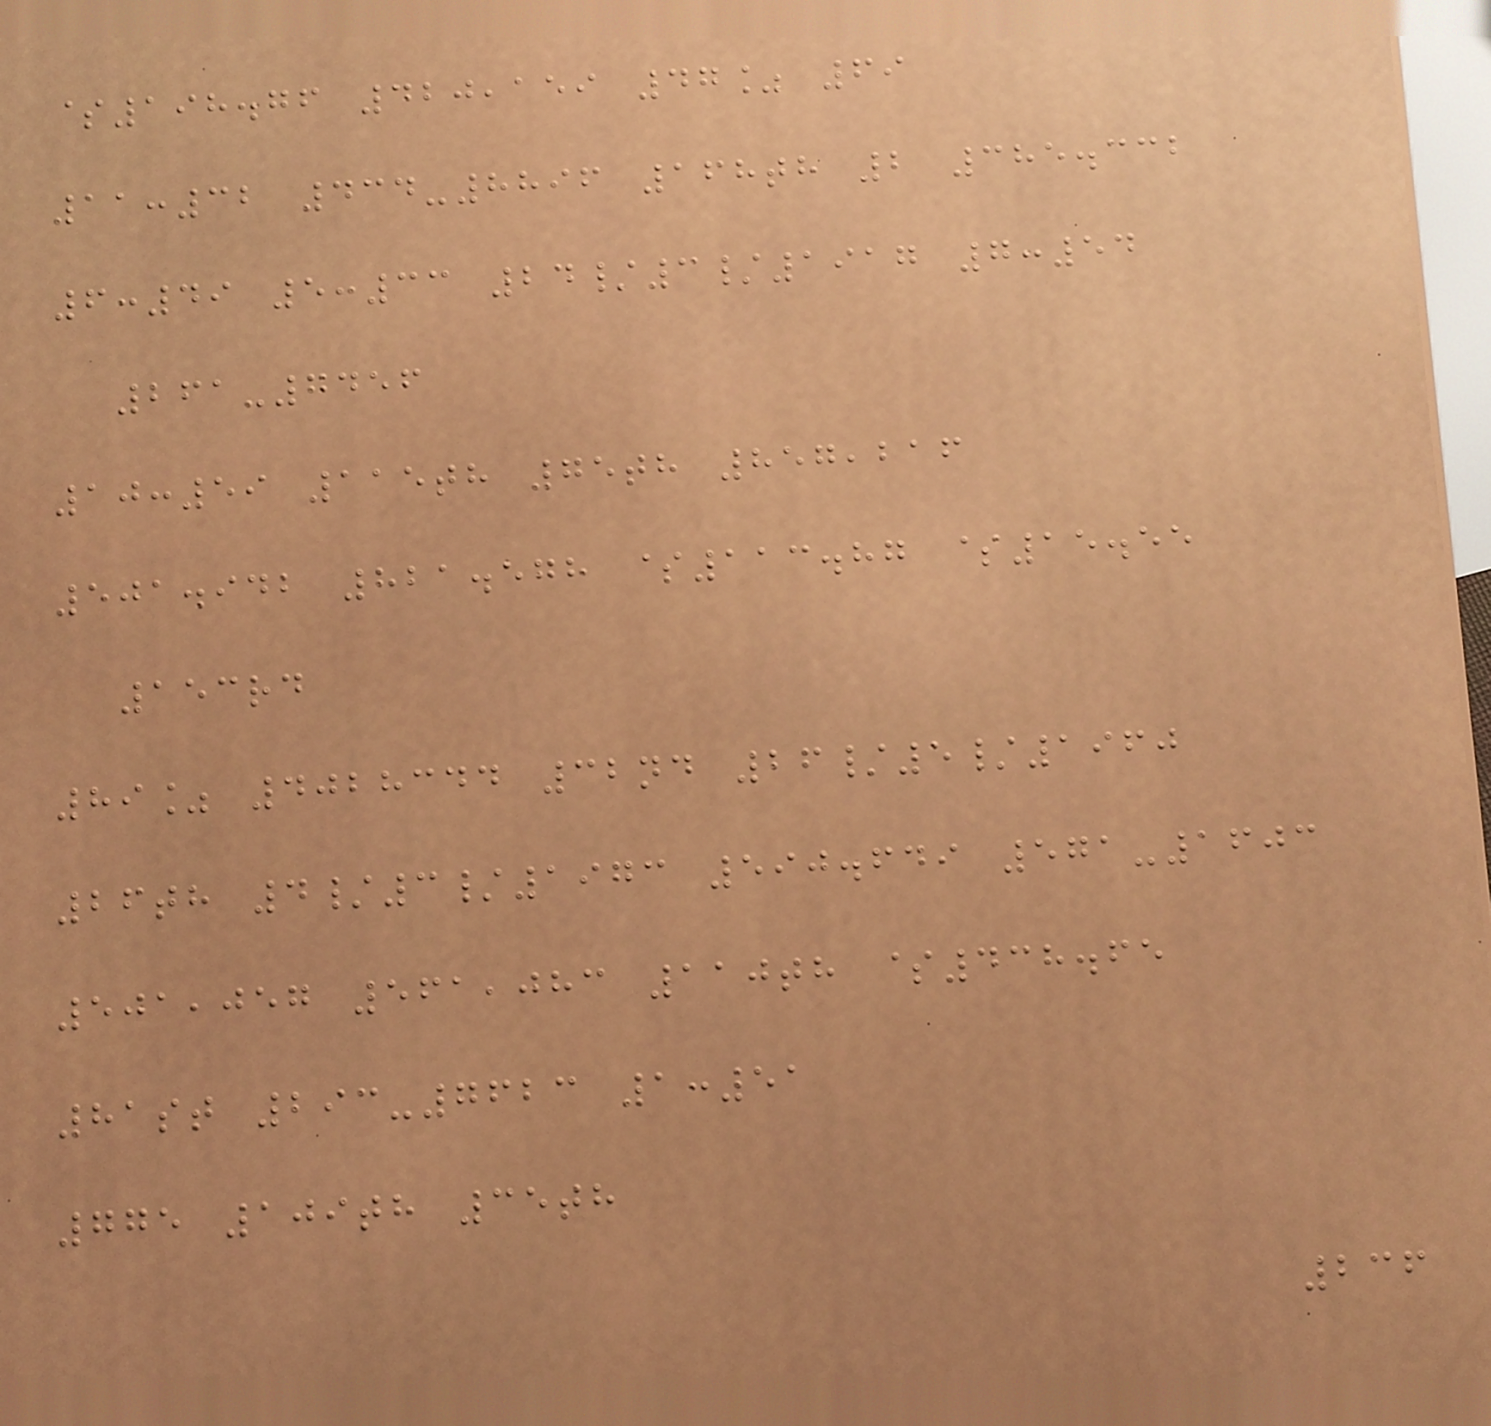$198.76 420,159 47% 69
11:32 434-8896 168th 2 385.332
6:49 5:33 24/3/1917 7:54
261-7456
10:59 115th 75th 857,216
501.942 821.578 $113.87 $15.55
153rd
89% 4028344 32nd 26/5/1960
26th 4/3/1973 590.649 571-1603
501,057 561,083 110th $438.65
81st 293-7623 1:51
775 109th 35th
236
